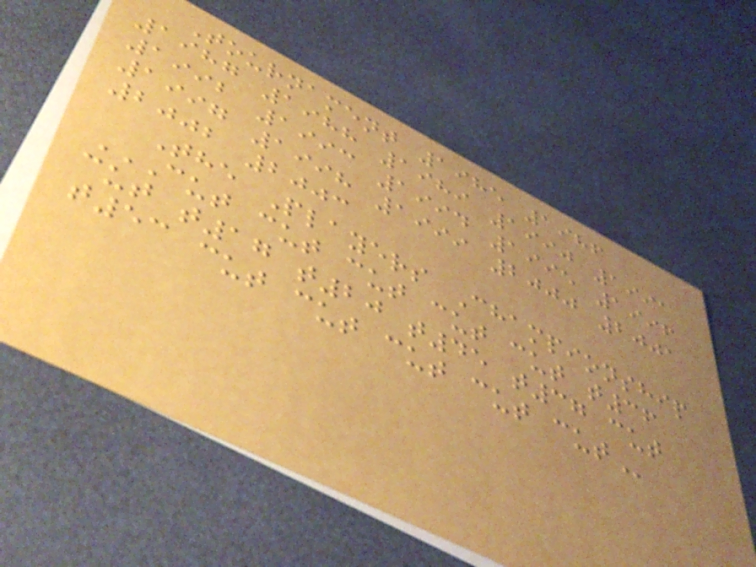Tournament 1985 1986
1987 1988 1989 1990 1991
1992 1993 1994 1995 1996
1997 1998 1999 2000 2001
2002 2003
The Players Championship
CUT CUT CUT CUT CUT T36
CUT T17 T20 T45 T37 CUT
T53 CUT CUT CUT CUT CUT
